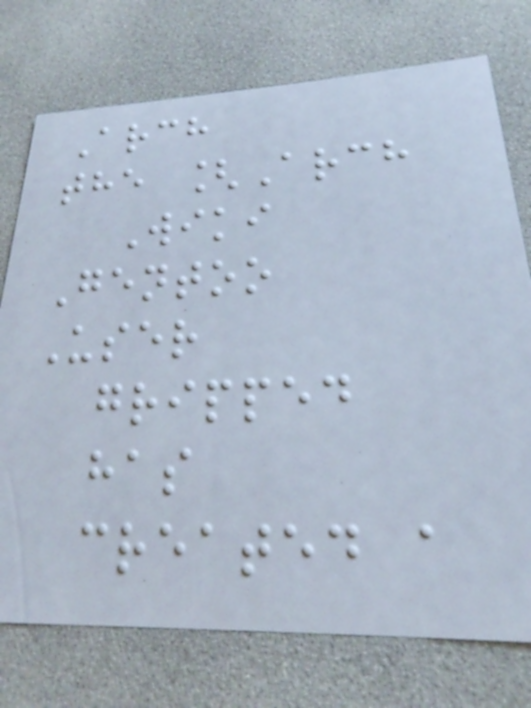Arch
the [Arch
Wiki
Gentoo
User
gripped
has
created a
